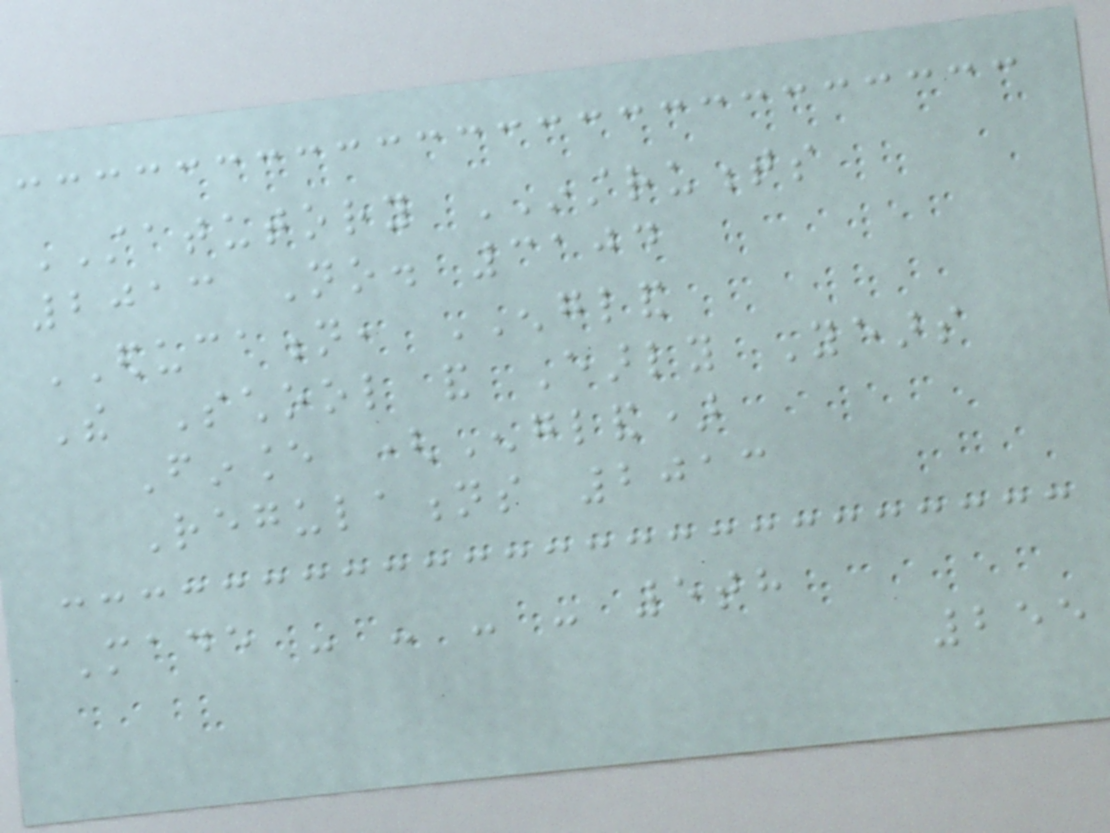STATUTORY INSTRUMENTS
2013 No. 3104
EDUCATION, ENGLAND
The School and Early Years
Finance (England)
Regulations 2013
Made - - - - 5th
255
